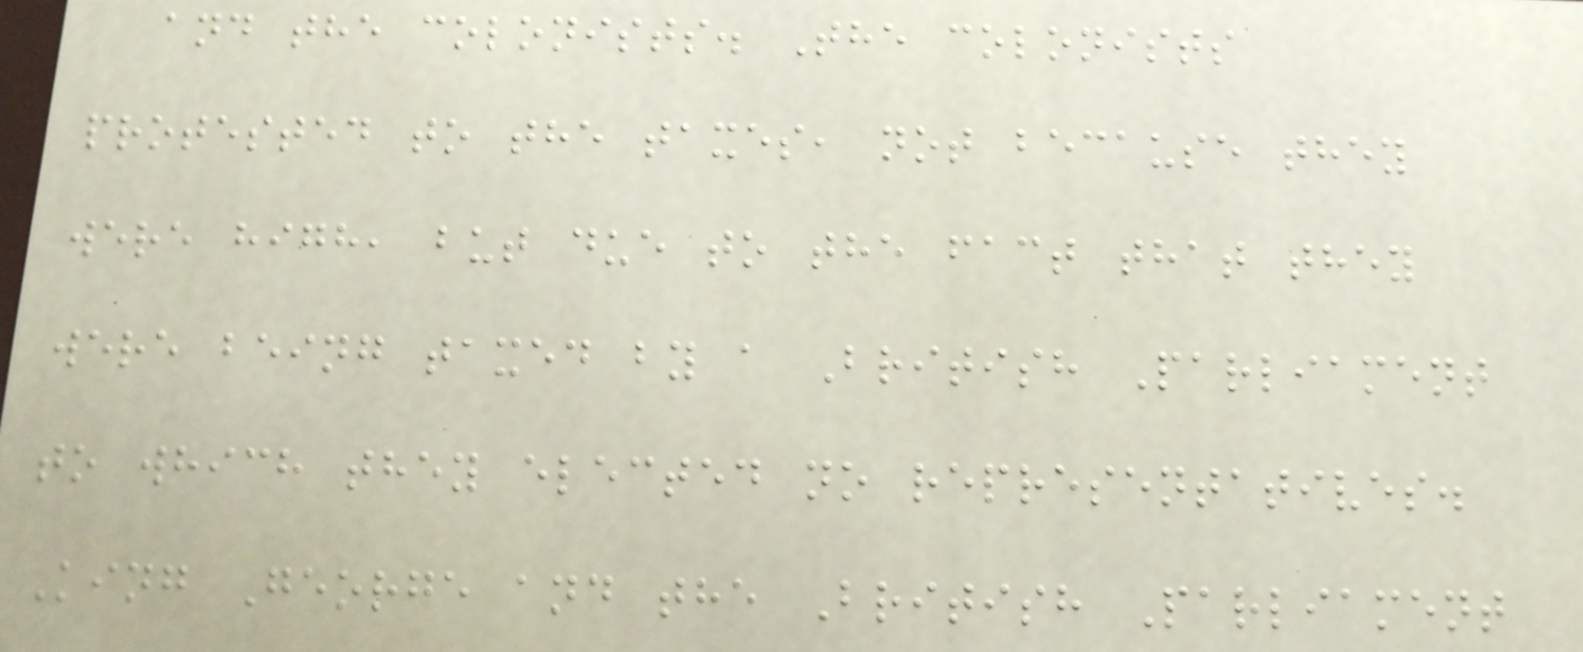and the colonists. The colonists
protested to the taxes, not because they
were high, but due to the fact that they
were being taxed by a British Parliament
to which they elected no representatives.
King George and the British Parliament
